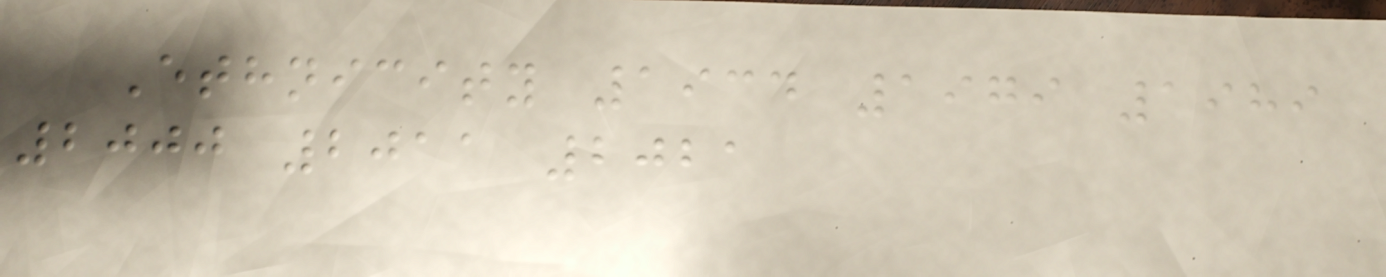Ethnicity 1934 1979 1989
2000 2011 2021
